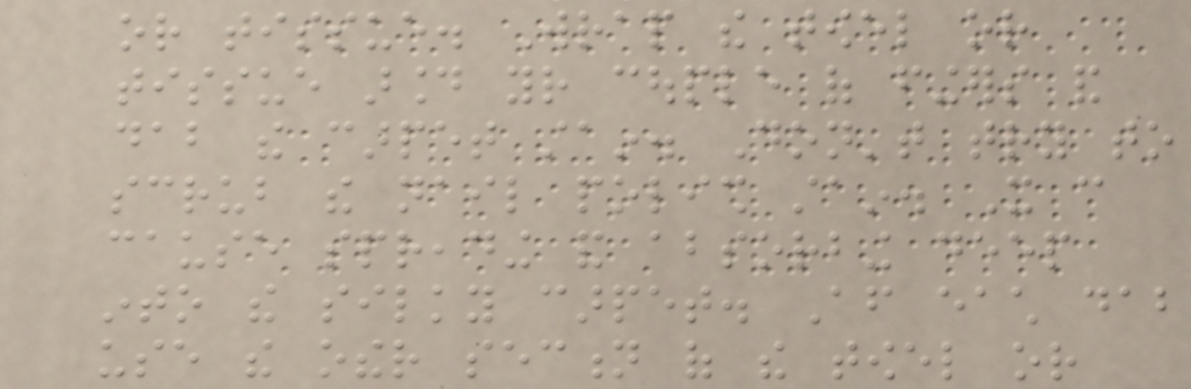or tissue. Wrap the towel or
tissue around your couple of fingers and
dab the carpet stain. Don't try to
scrub the nail polish stain. It can
cause spreading and absorbing deep
into the silky carpet. After each dab
use the other section of the towel or
